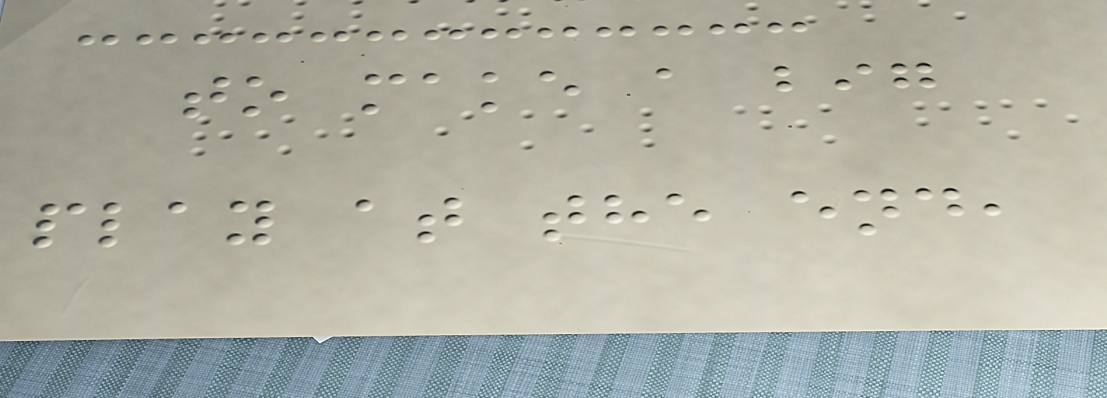to make a big
play at the end,
